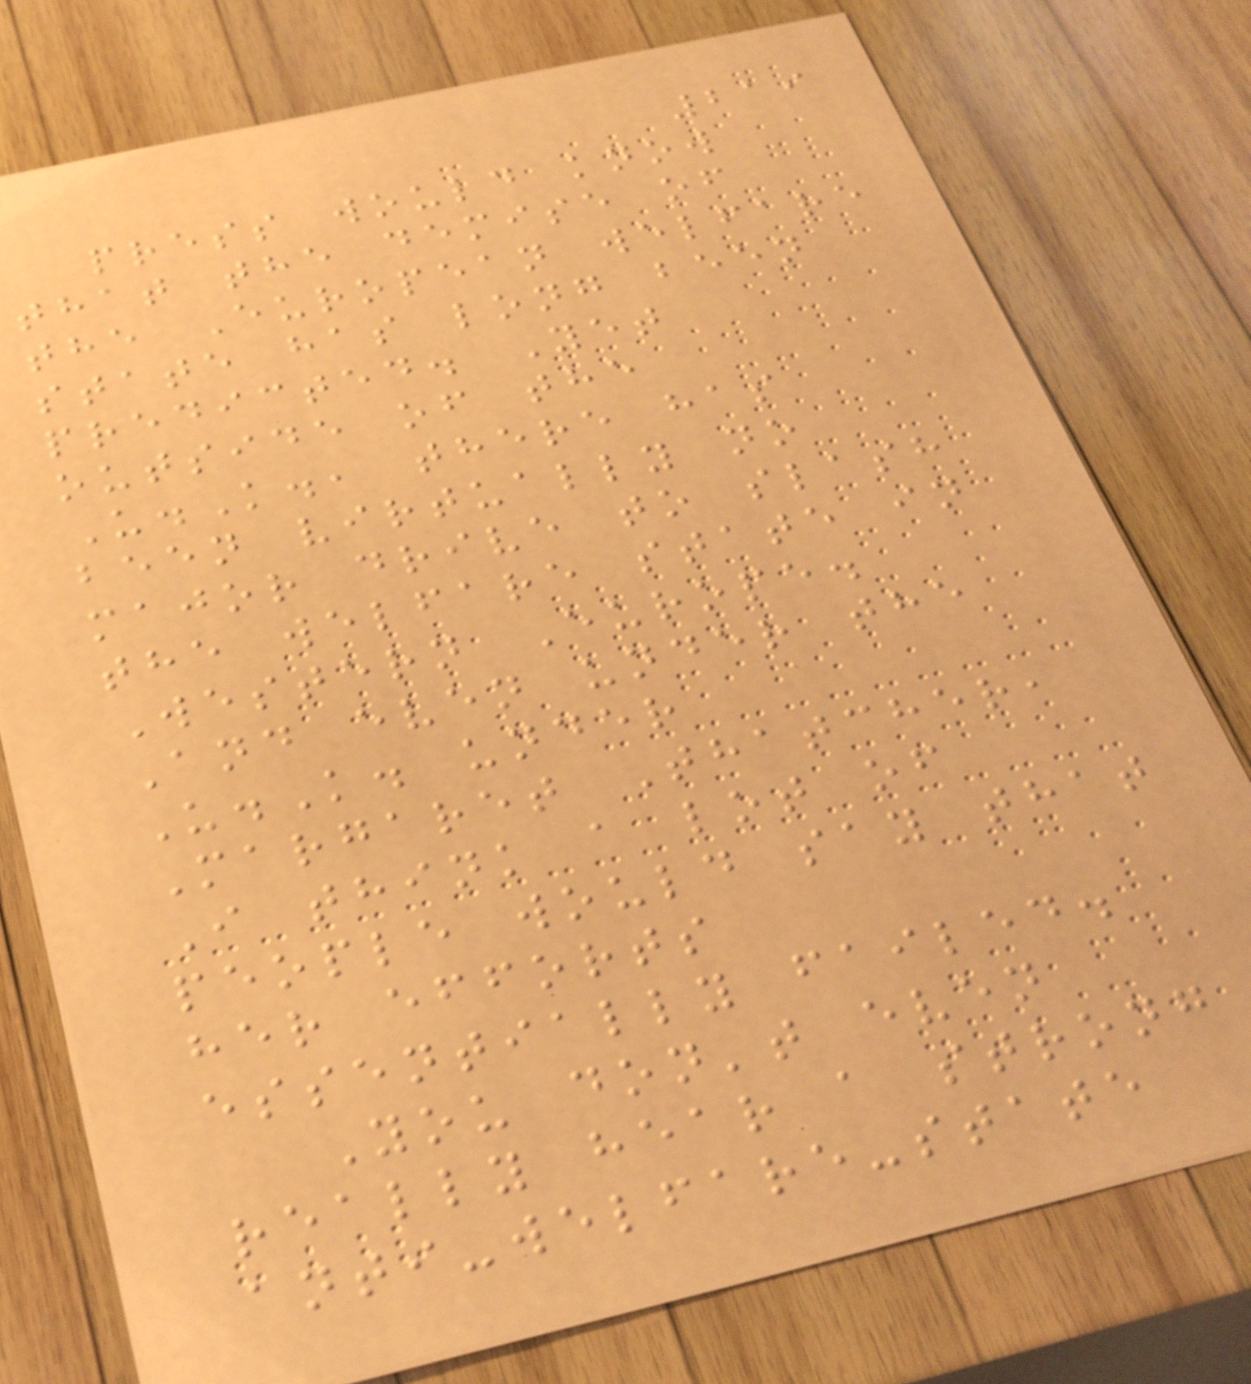219
press would know
that the demise of
the European welfare
state has long been
predicted. Yet
outside of the
U.K., there has
been virtually no
major drive to slash
the welfare state in
Western Europe.
And even under the
U.K. under
Margaret Thatcher,
I think a lot of
people would say that
her efforts
essentially failed.
You don't even
really hear a strong
anti-welfare-state
